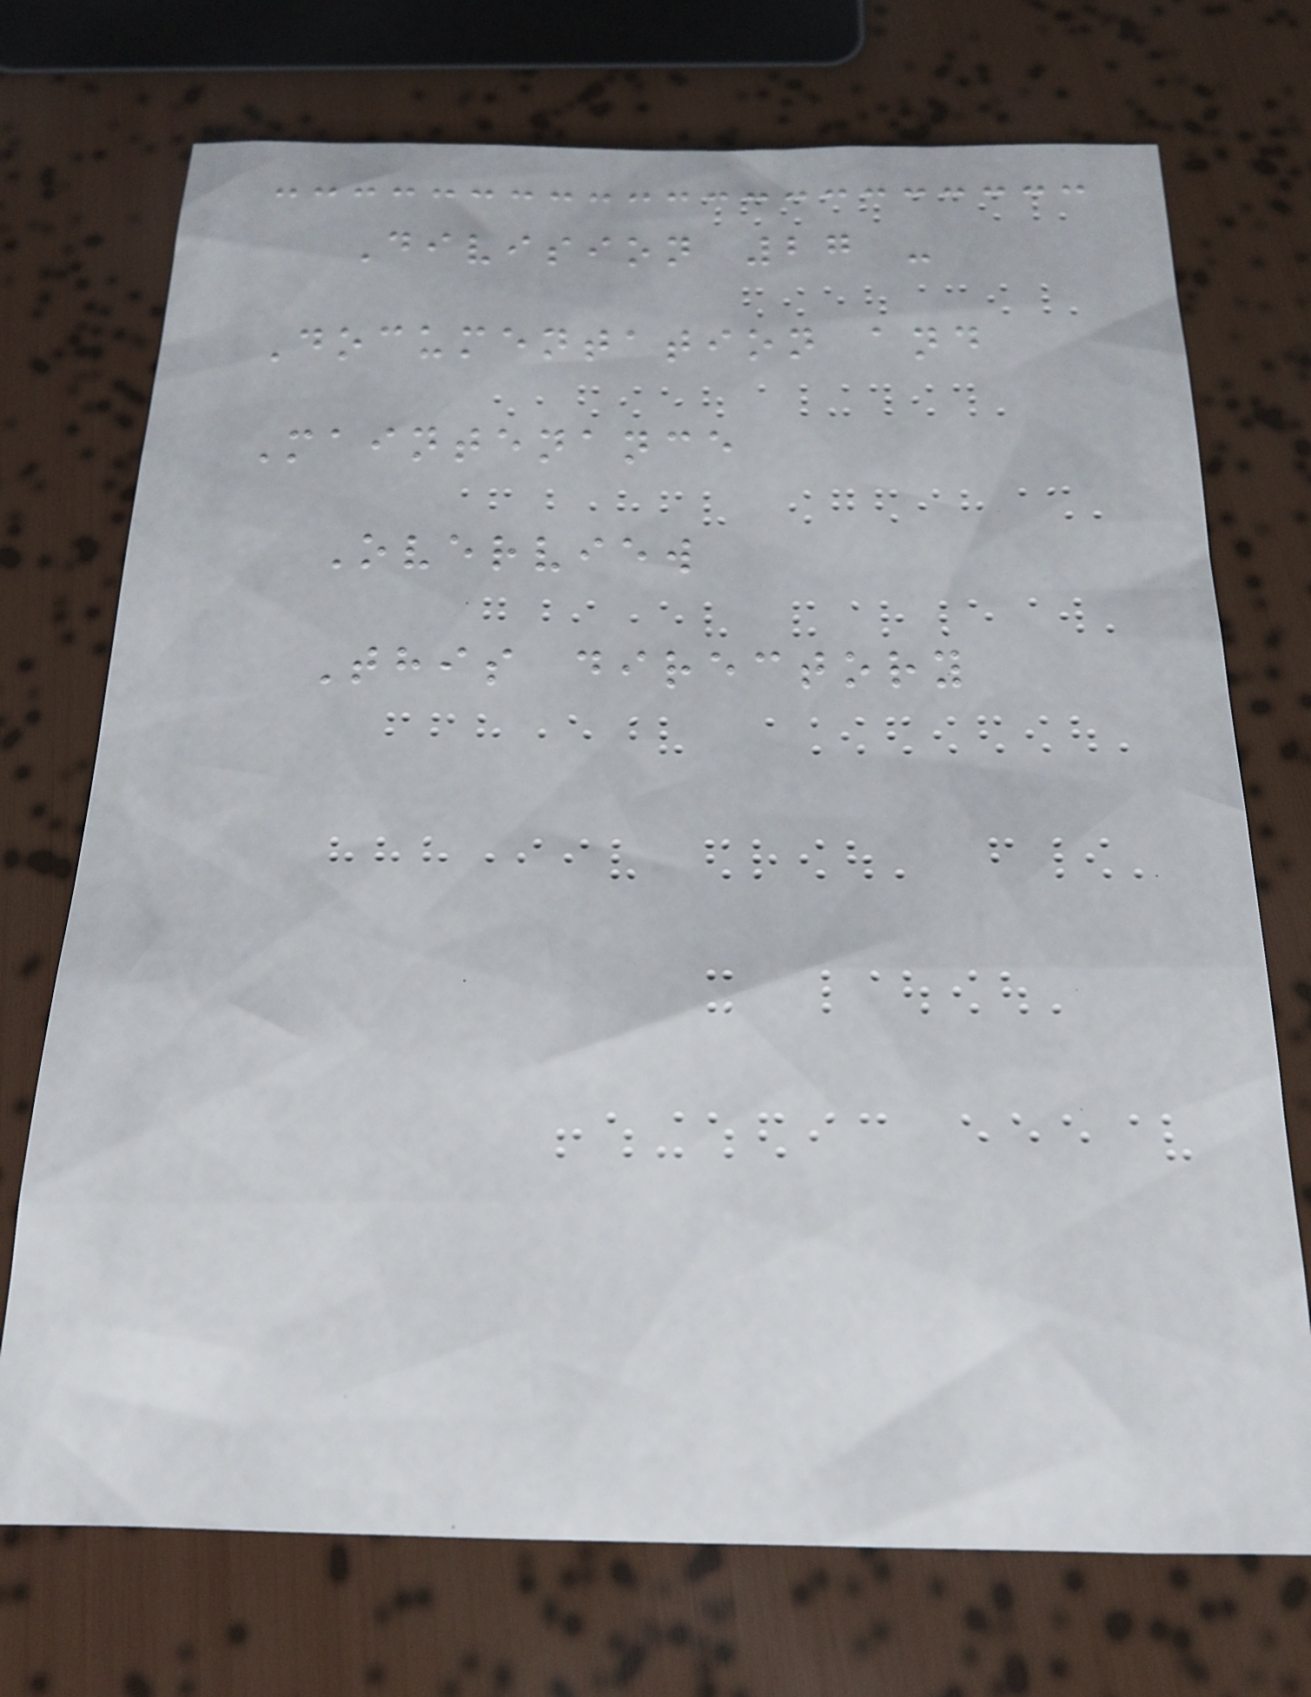Division 27 -
Documentation and
Maintenance
Overview
This directory
